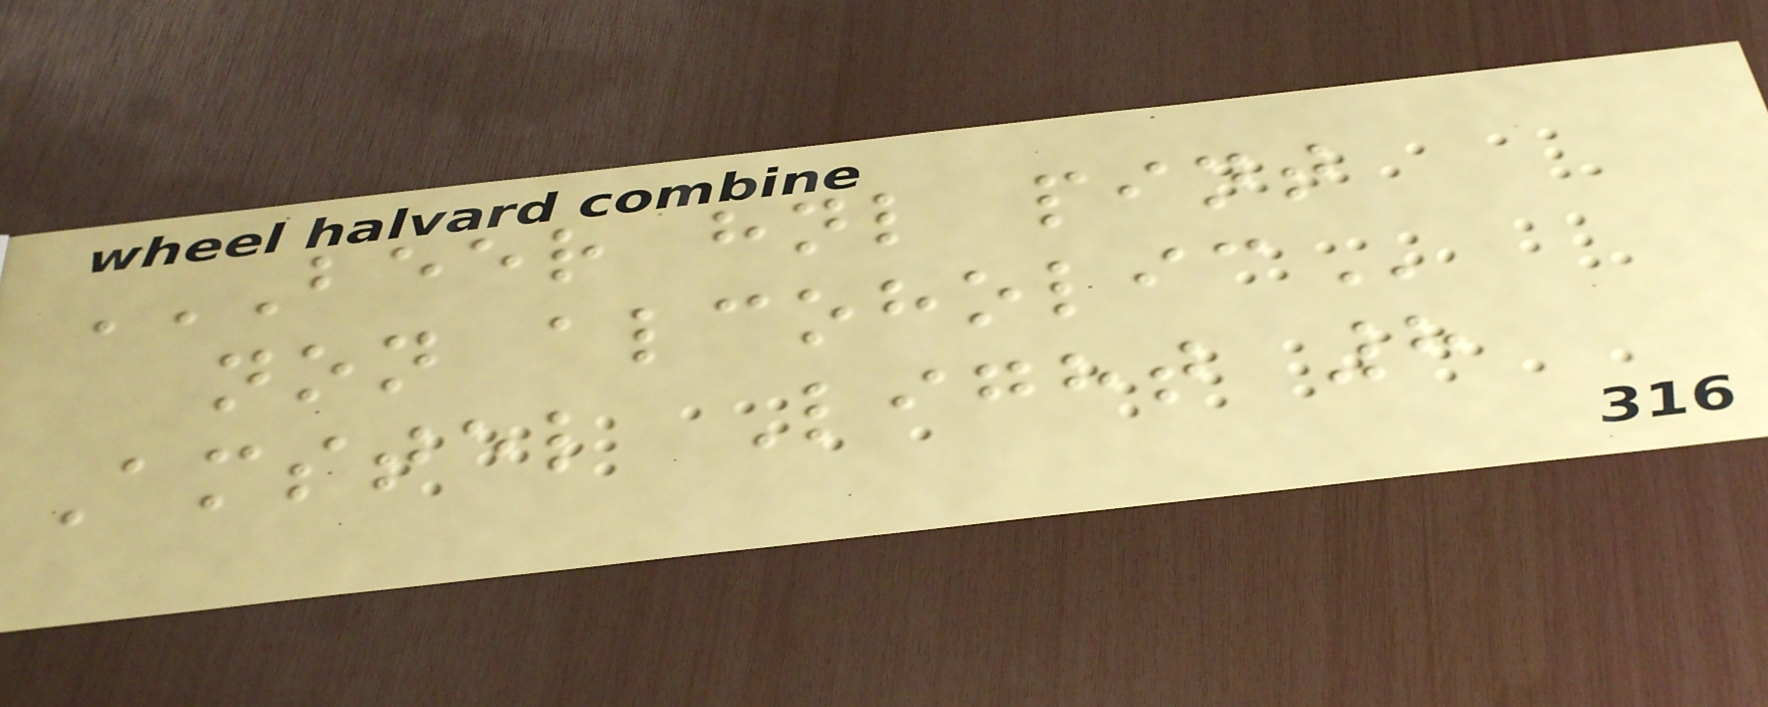BEER HNL PINT
NON ALCOHOLIC
Amstel Light 8
